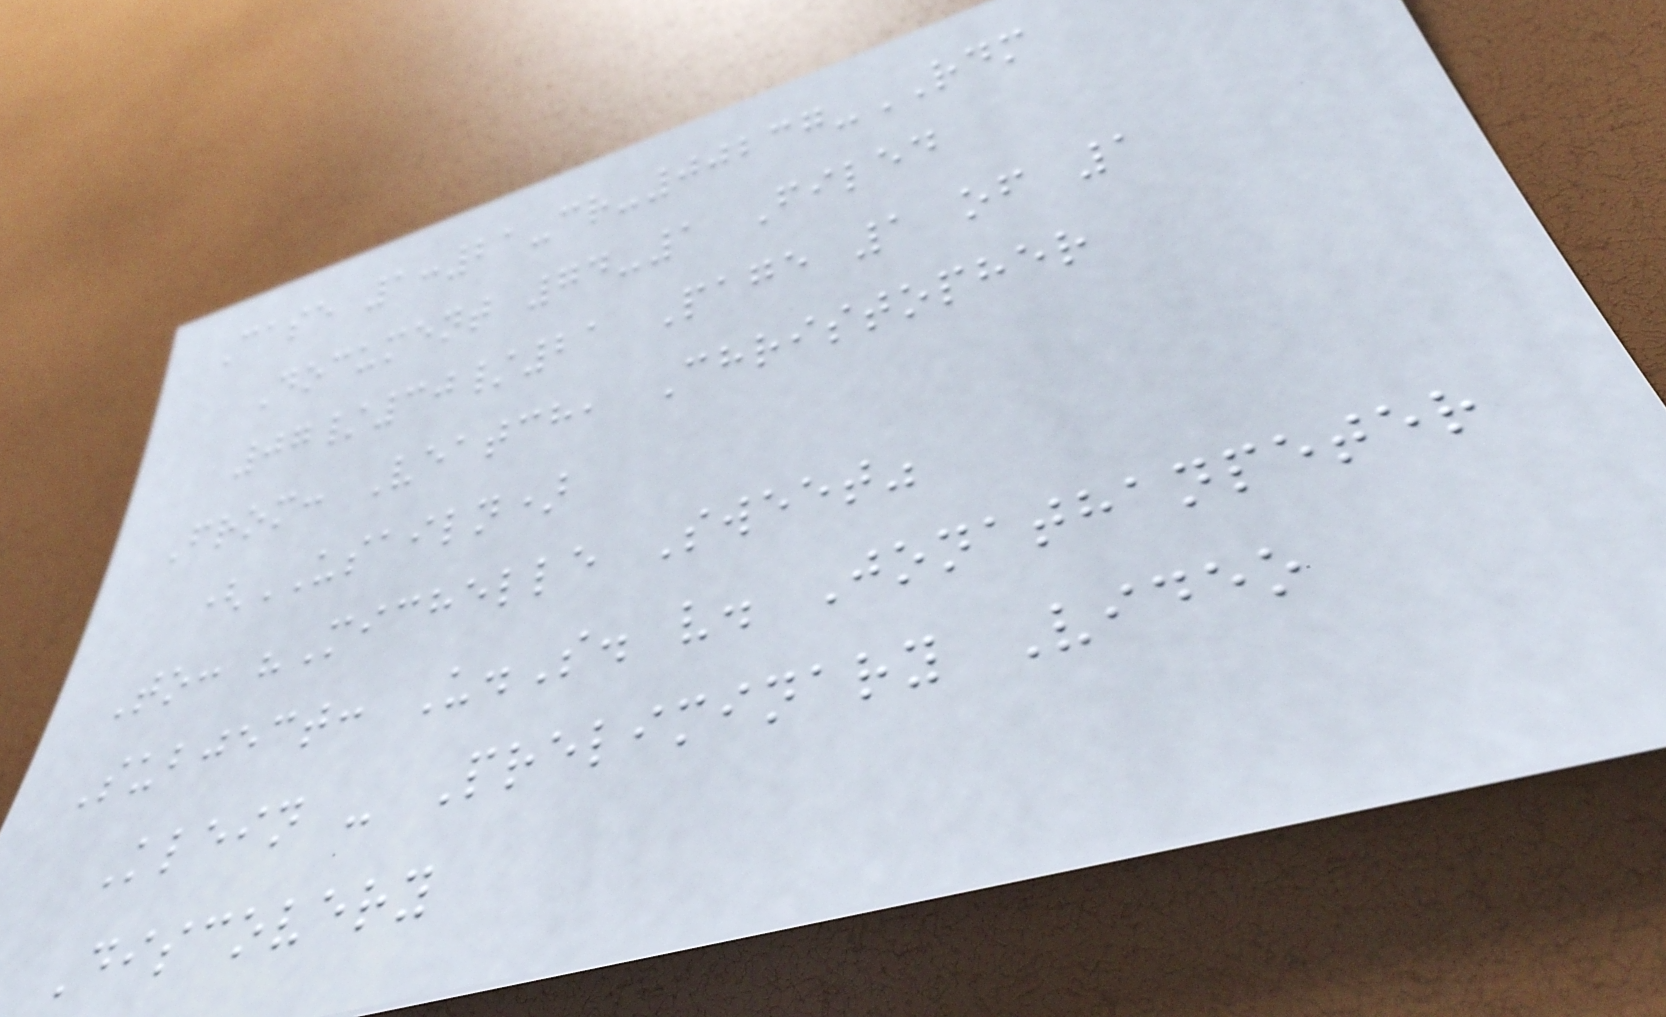Case 1:21-cr-00237-RDM
Document 74-1 Filed
07/30/21 Page 1 of 1
From: Veatch, Christopher
(USAILN)
To: "Michelle Sweet"
Subject: U.S. v. Jonathanpeter
Klein - Preliminary Video
Discovery
